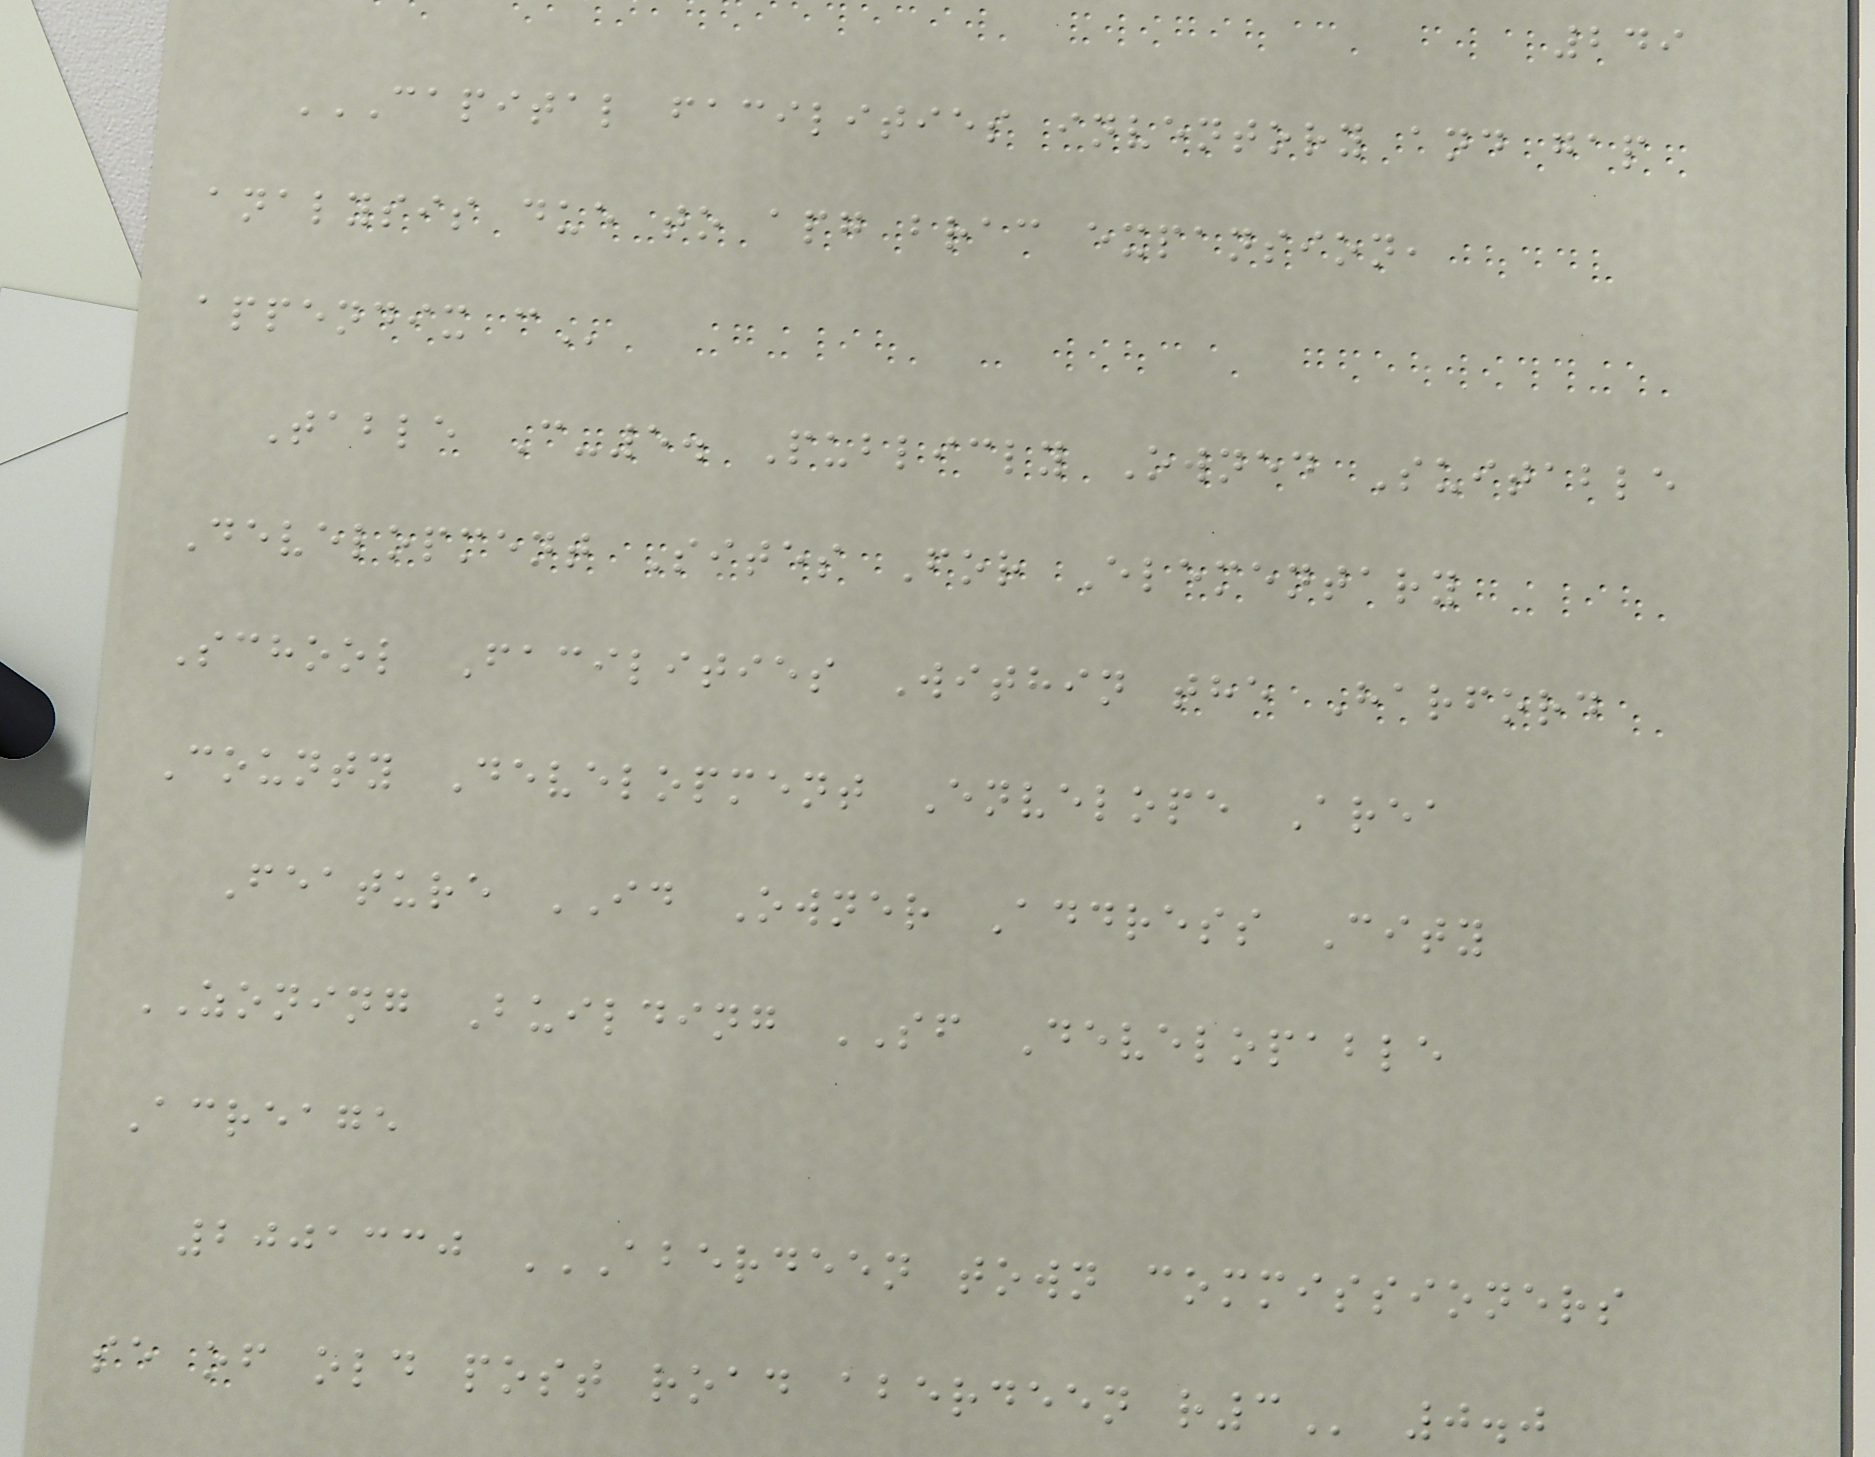249
CAPITAL FACILITIES INVENTORY AND GAP
ANALYSIS DUE TO APG BRAC EXPANSION,
APPENDIX C
Table C-5. Publicly Owned Suitable
Development Sites For Elementary
School Facilities Within the Harford
County Development Envelope Area
Feature ID Owner Address City
ZONING Building SF Developable
Acreage
2001330 ABERDEEN TOWN COMMISSIONERS
SE OF OLD POST ROAD ABERDEEN R3 0.0
